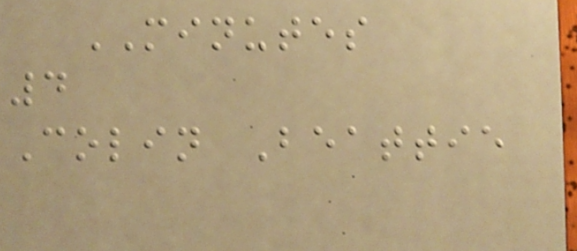MINUTES
4
Colin Beattie
